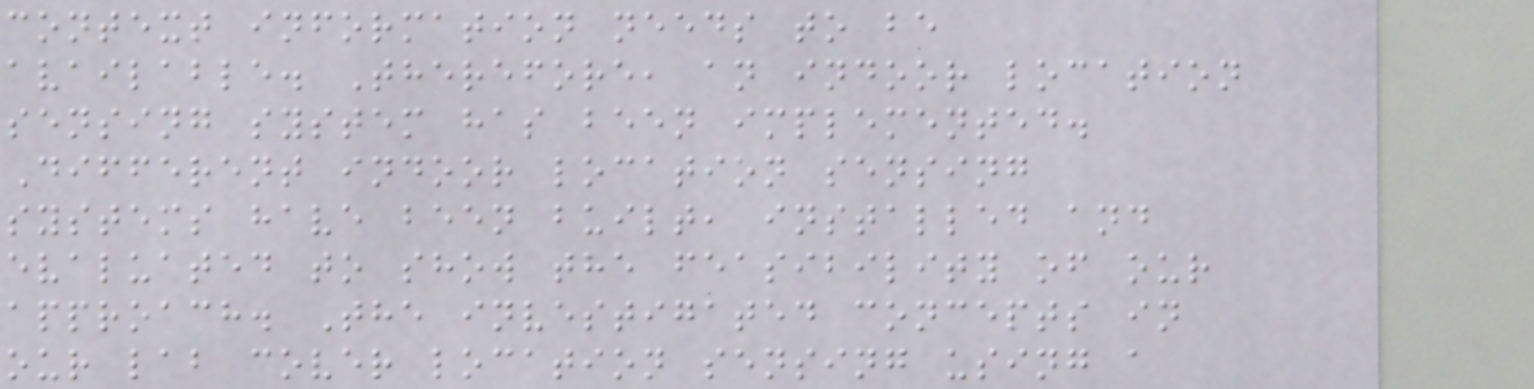context information needs to be
available. Therefore, an indoor location
sensing system has been implemented.
Different indoor location sensing
systems have been built, installed and
evaluated to show the feasibility of our
approach. The investigated concepts in
our lab cover location sensing using a
